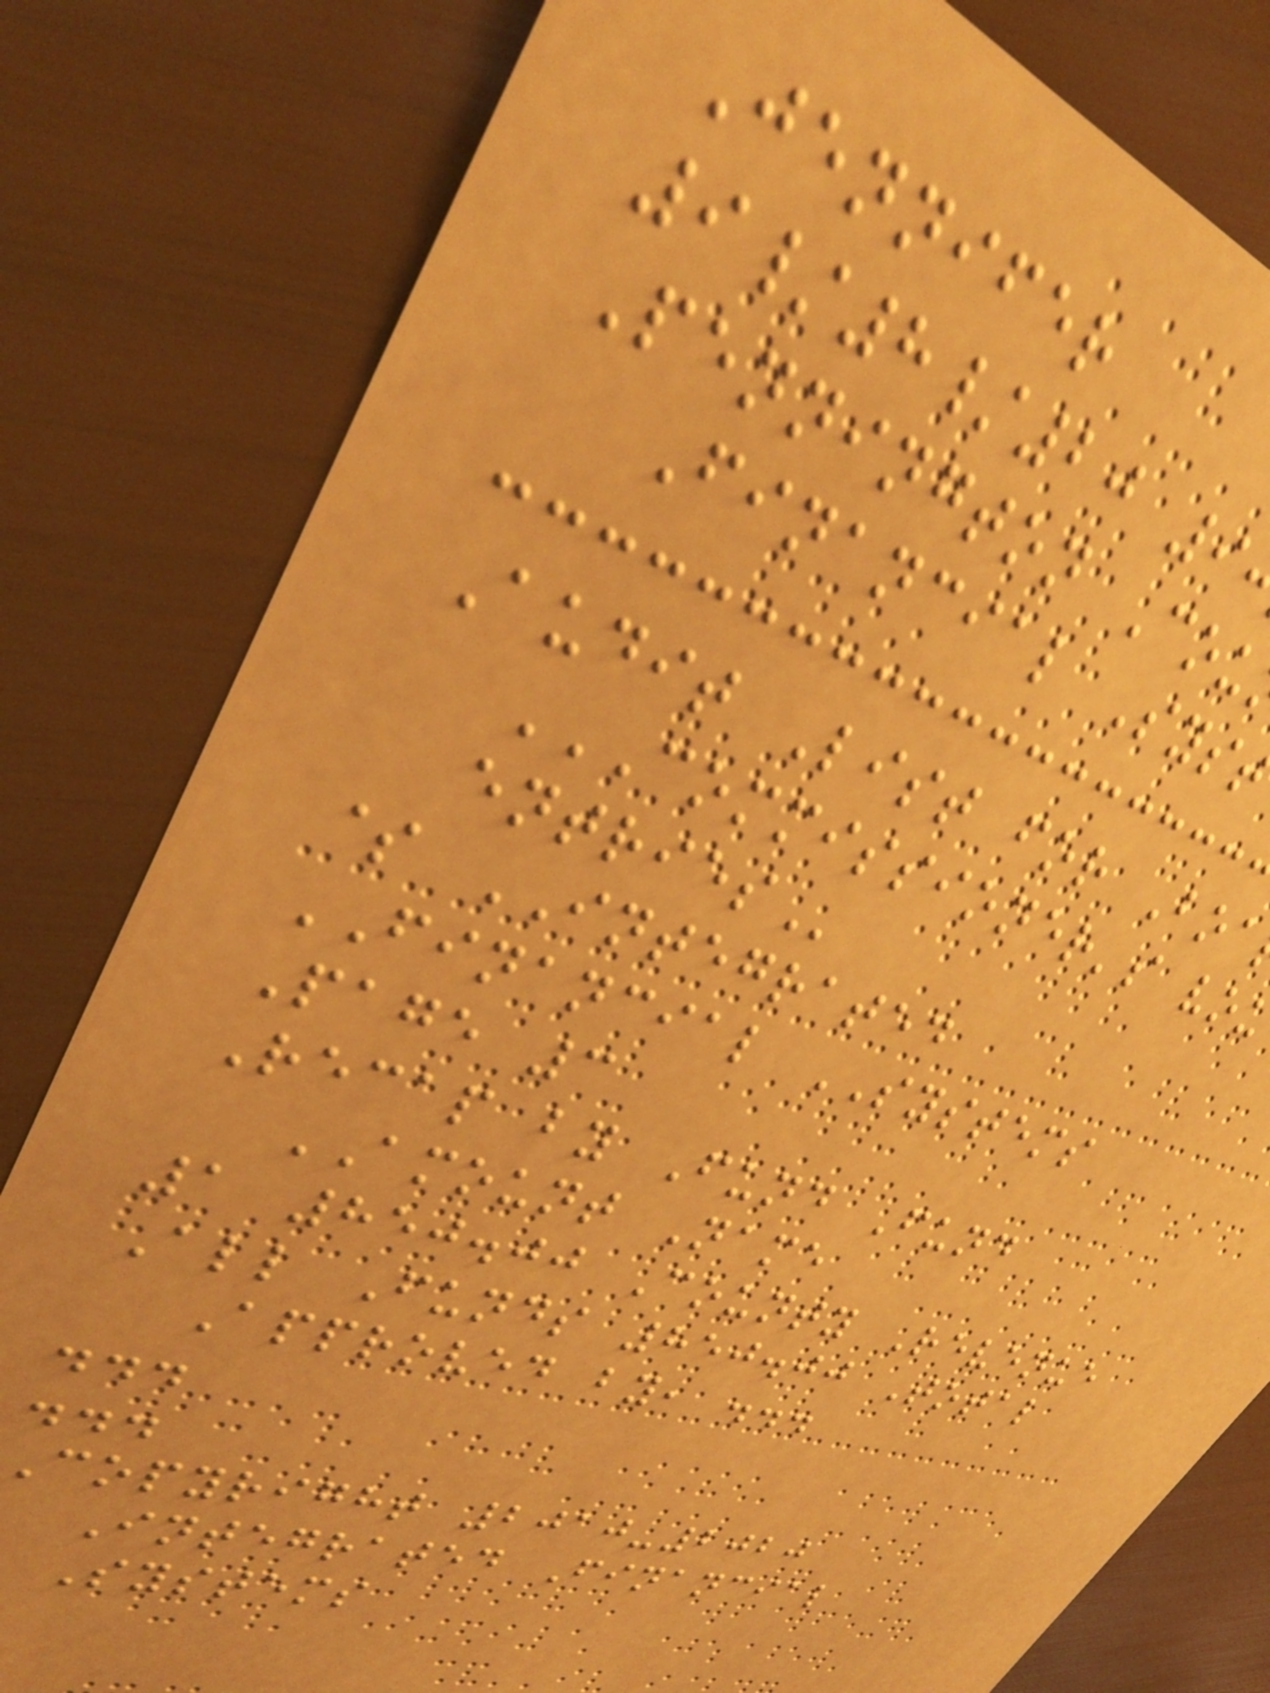Jennifer
9/8/20 9
Pennington Cou
Financial Sys
Audit List for Boa
$ INTEGRATED
FINANCIAL SYSTEMS
Page 3
Recap by Fund Fund
AMOUNT Name
1 850.00 County Revenue
All Funds 850.00 Total
Approved by, ...
...
...
copyright 2010-2020
Integrated Financial
Systems
